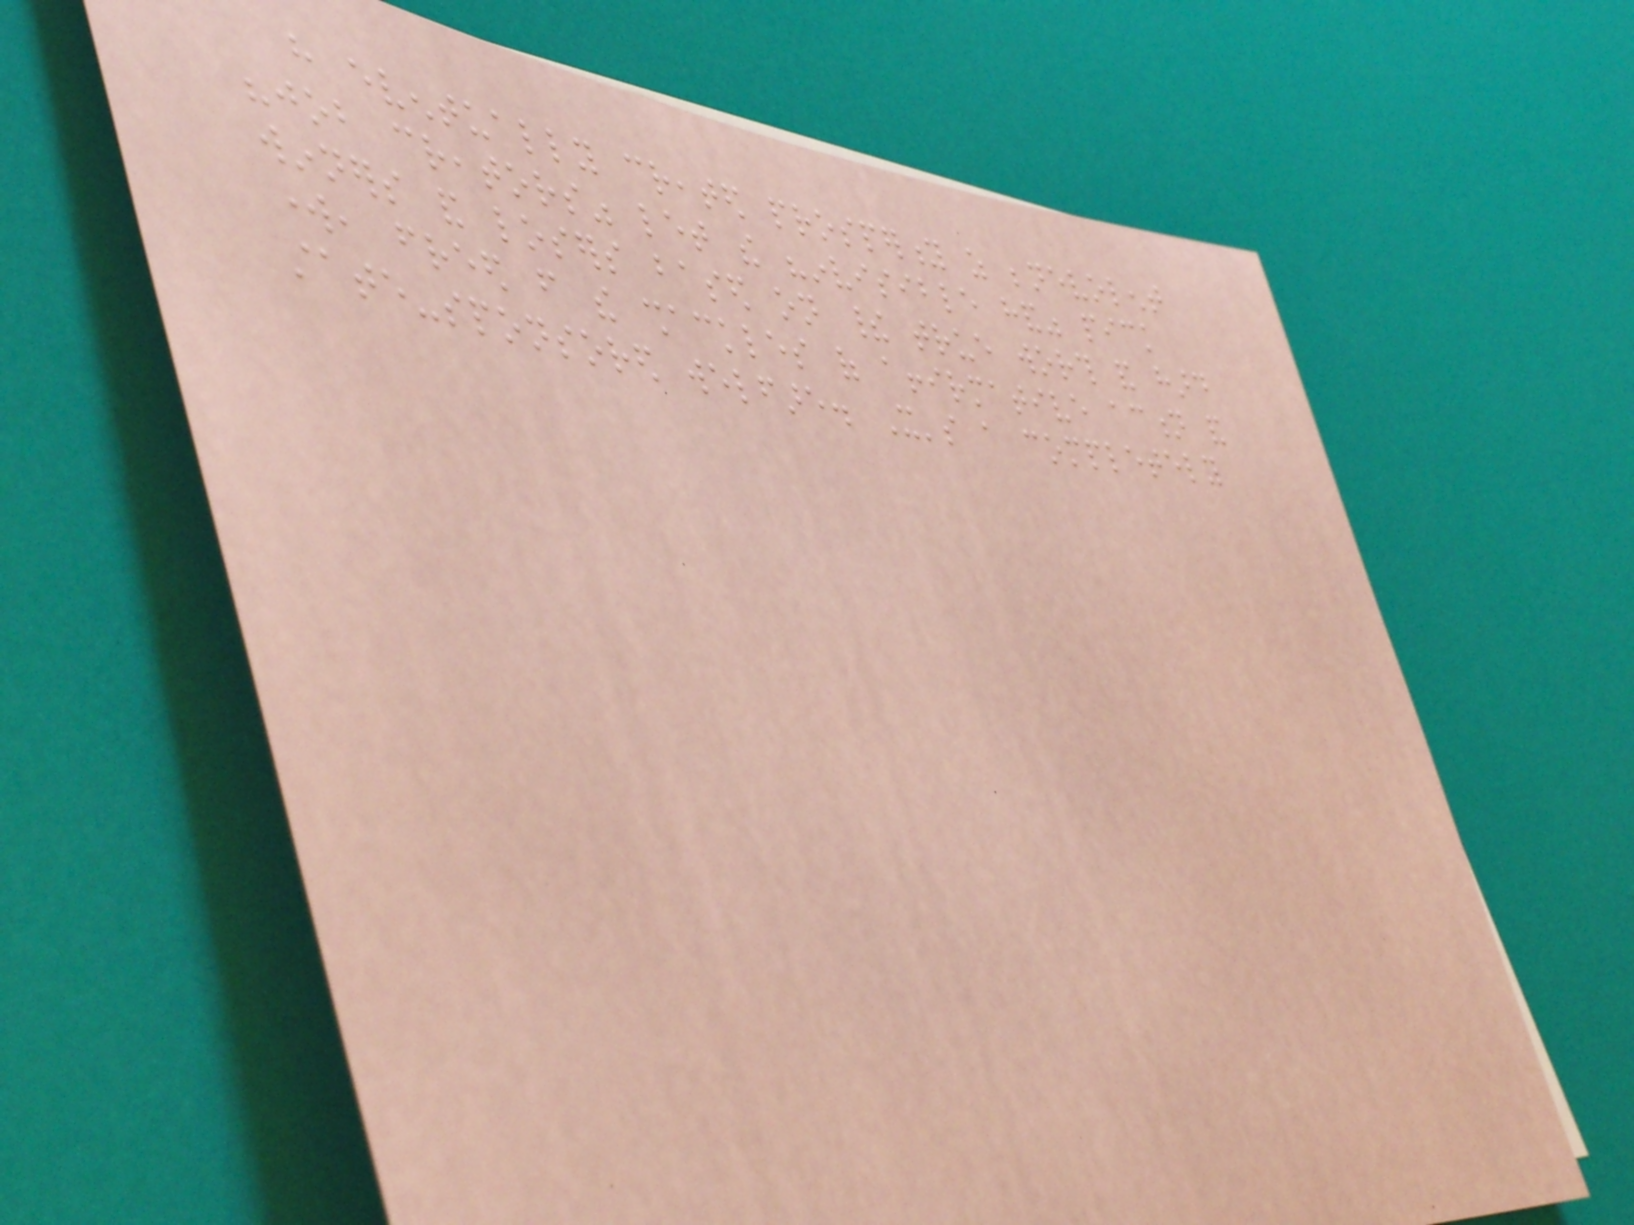have eventually created prosperity as benevolent
"job creators" let the "invisible hand" pick
winners and losers based on their true worth and hard
work, freed from the shackles of affirmative action and
state-sponsored welfare. It's a completely
